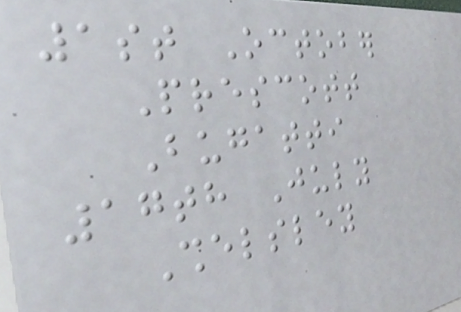1st October
Prescott
Bugatti
17th July
Shelsley
